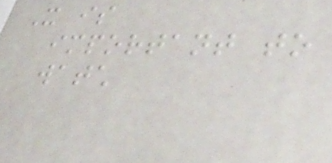It is
important to
watch
